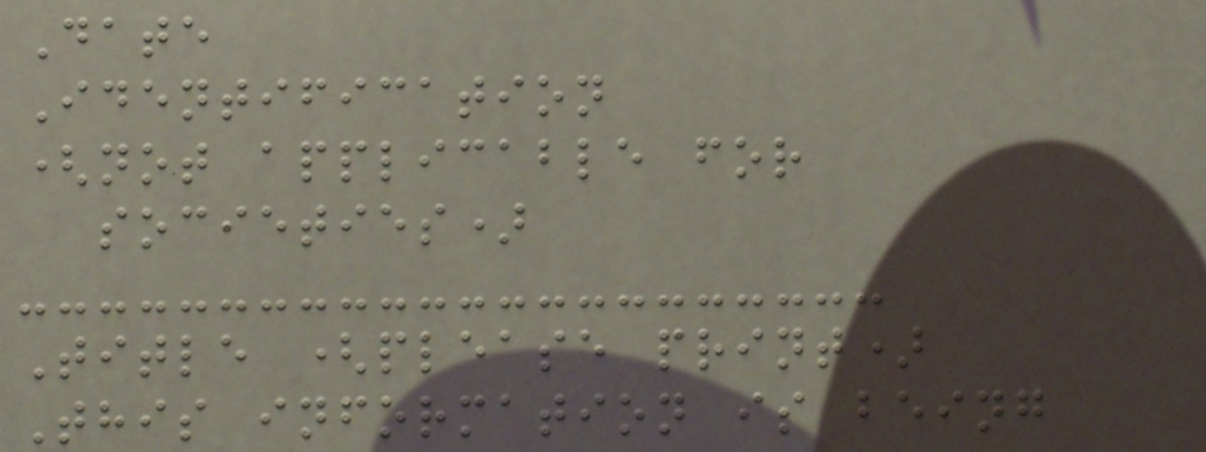Date
Identification
(not applicable for
societies)
Title (please print)
This information is being
